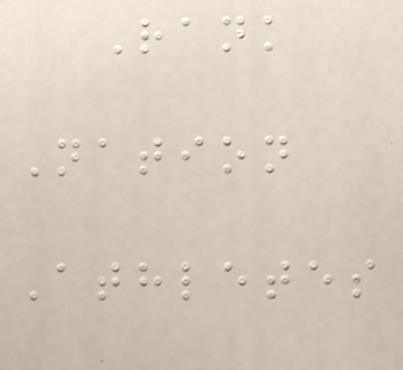Rank
Nation
Athletes
